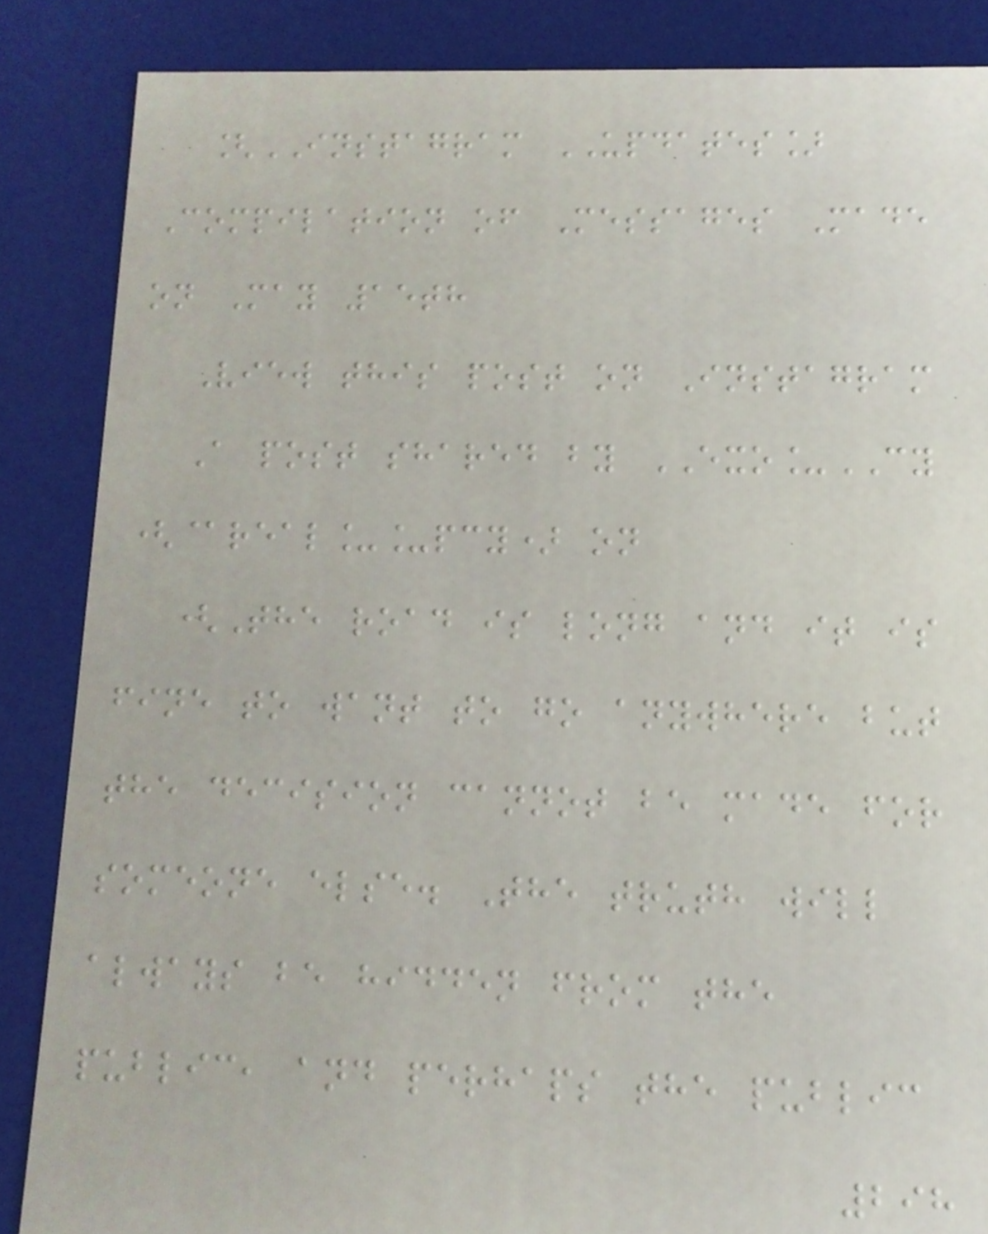[INSTAGRAM UPDATES]
Compilation of Messages Made
on May 15th
View this post on Instagram
A post shared by EXO_CY
(@real__pcy) on
(The road is long and it is
fine to want to go anywhere but
the decision cannot be made for
someone else. The truth will
always be hidden from the
public, and perhaps the public
298
